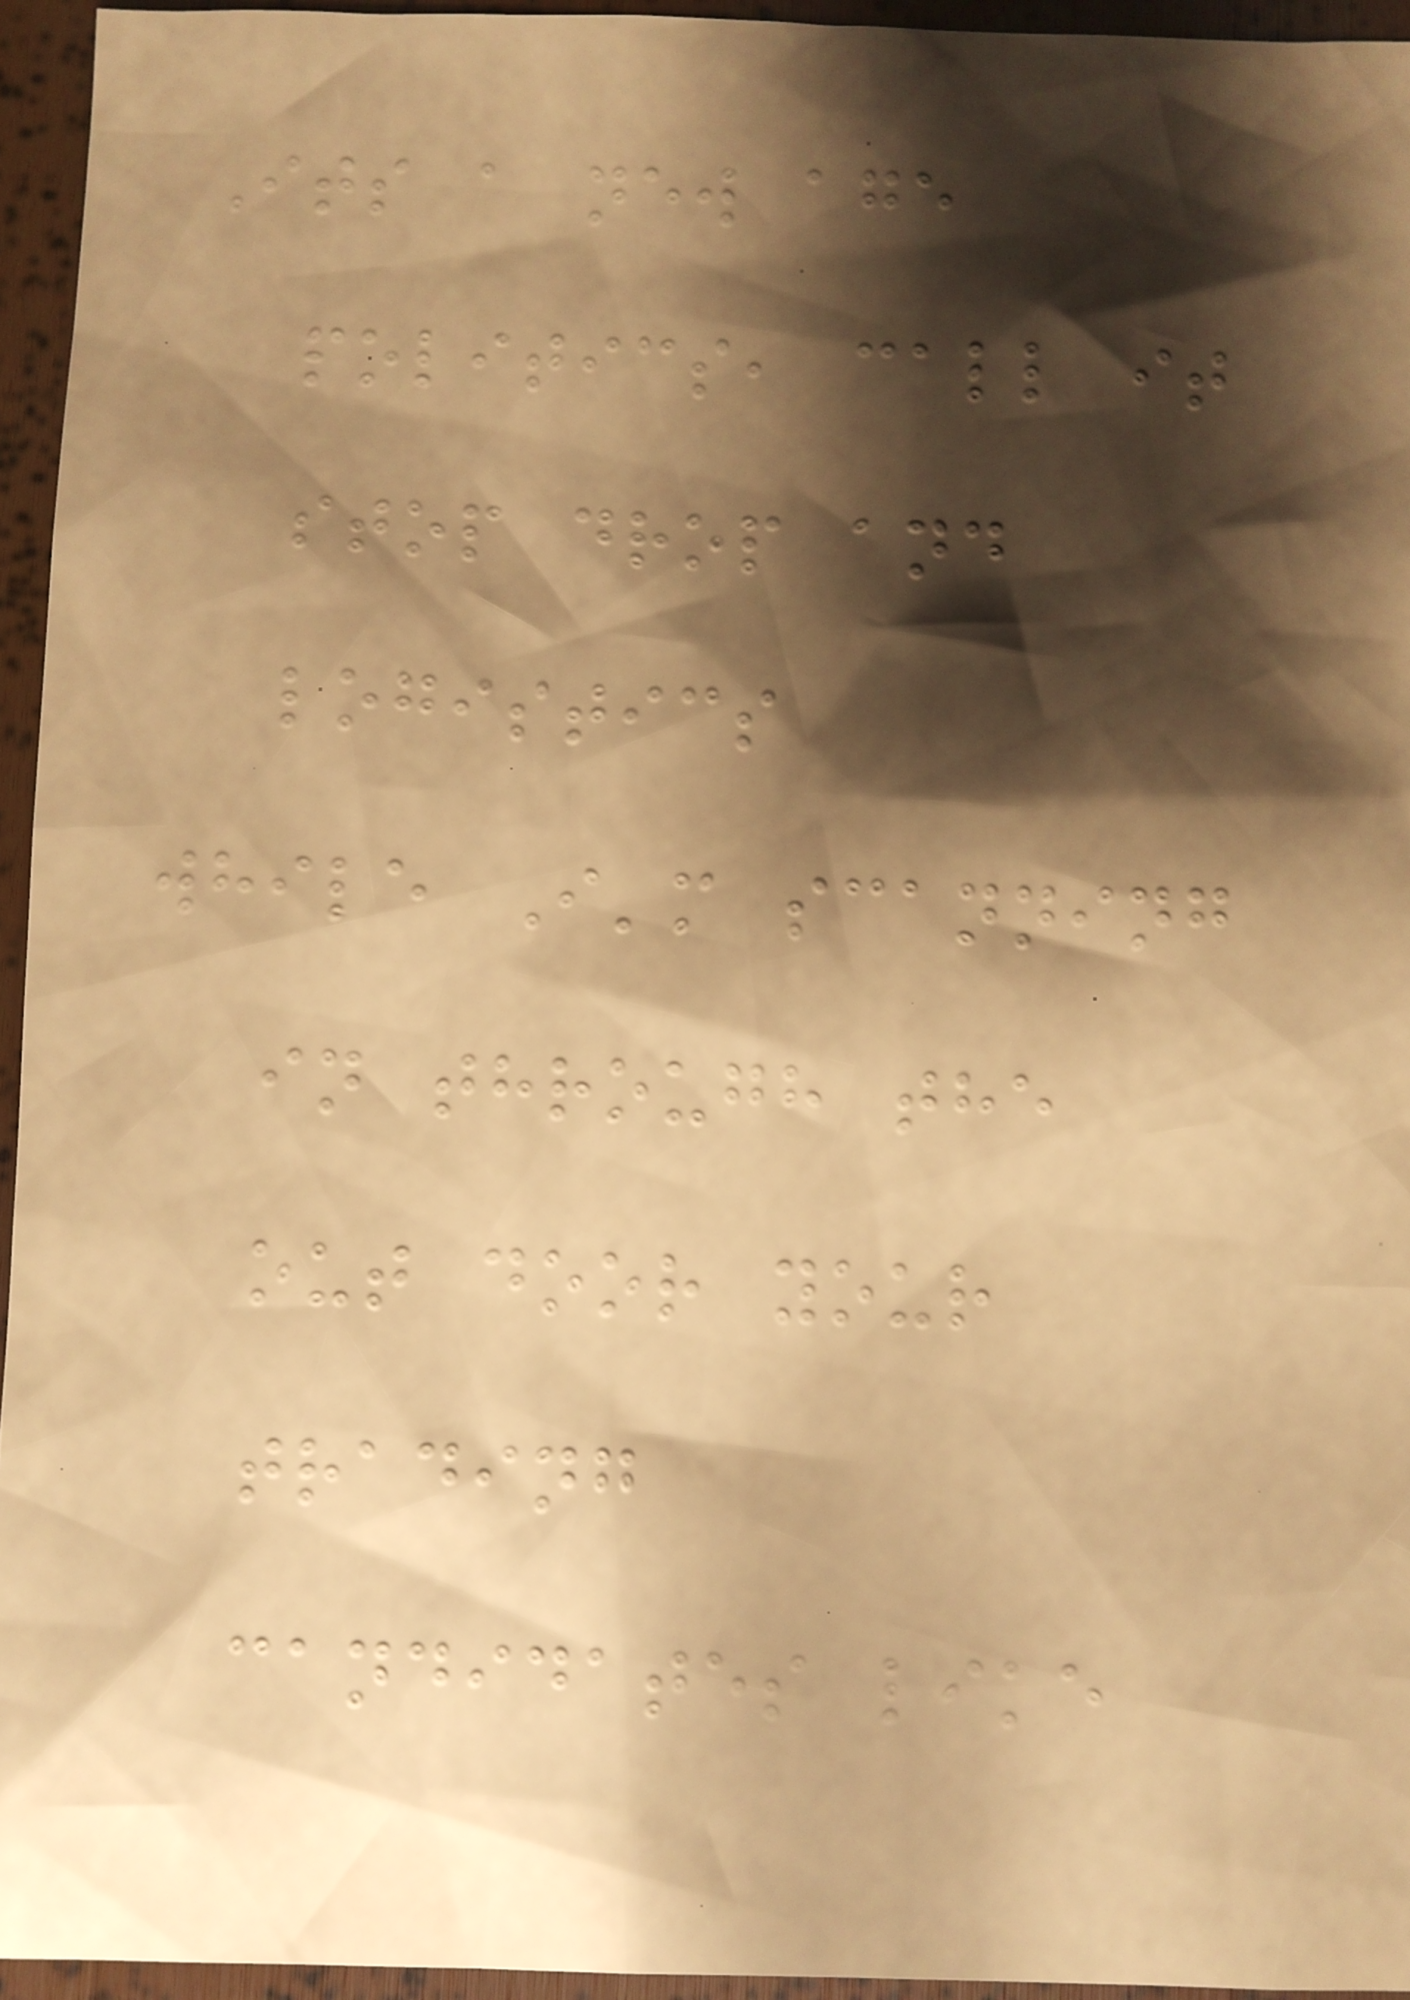Its a new age
politics, call it
stop drop and
logistics
while I'm scanning
in through the
out door your
trading
candidates like
